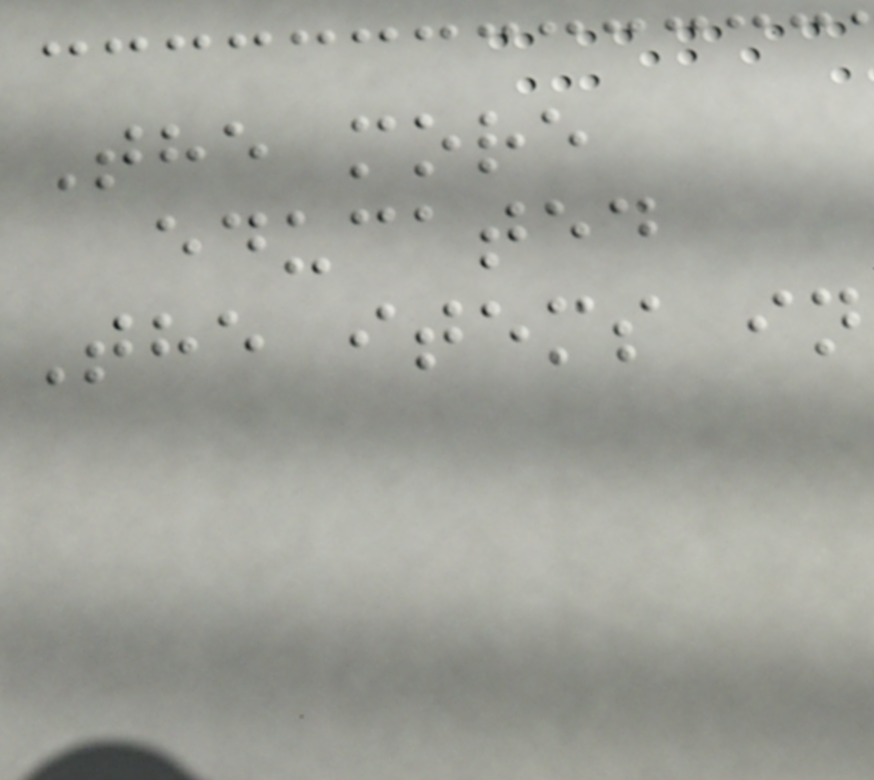The more
educated
The items in
